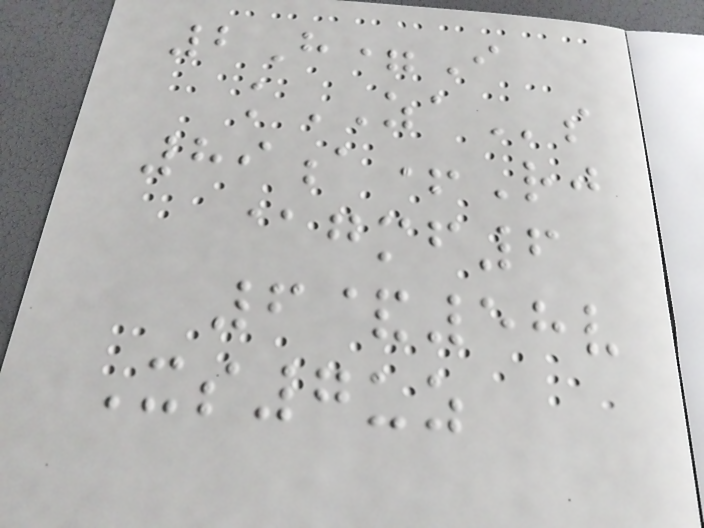2H=I
kZAs
89a+Rj
@gmf6
6&58v
Xs7uz
